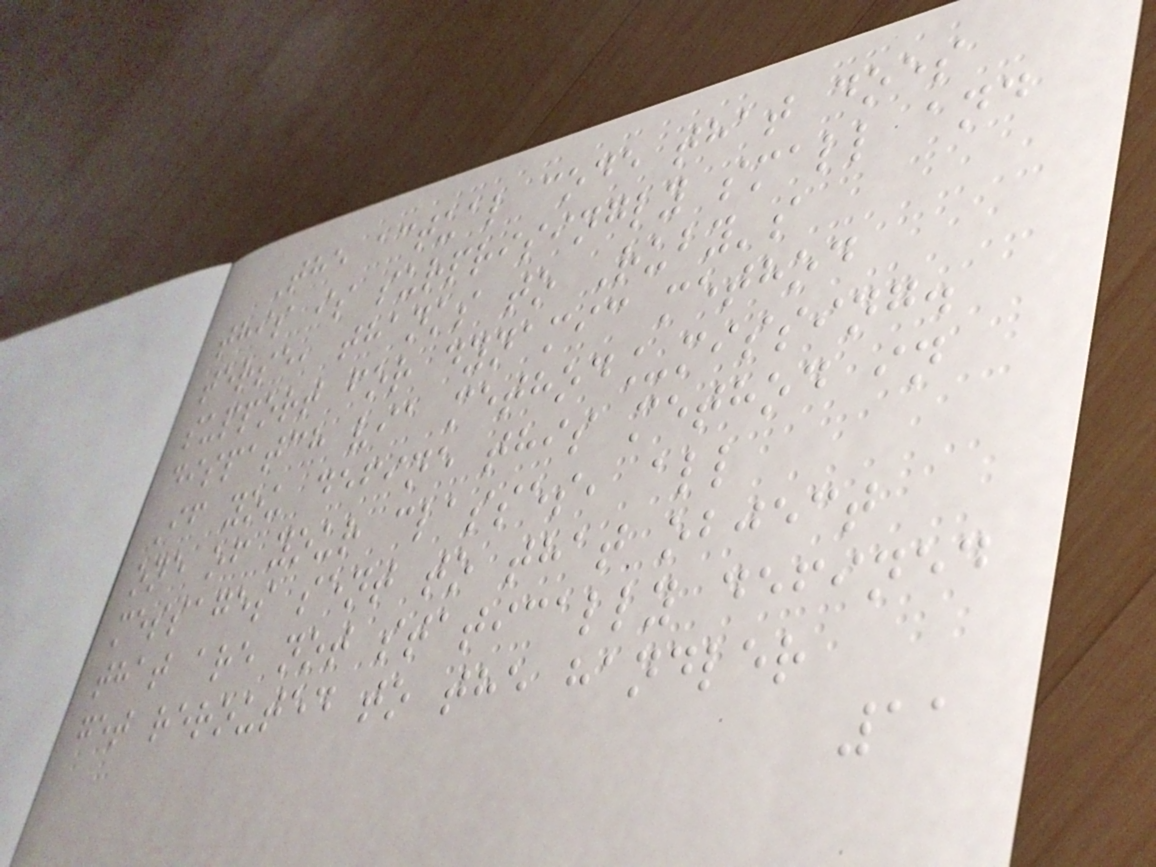The actual code that does
this is surprisingly small and
terse, thanks to Ruby's
support for dynamic method
dispatch via method_missing.
If you define this method in
one of your classes, all
messages sent to that object
that are not statically defined
get rerouted to the handler
11
